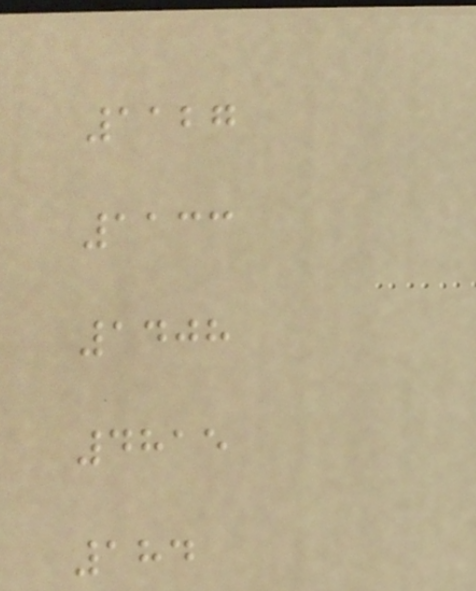1127
1133
1408
4815
184
